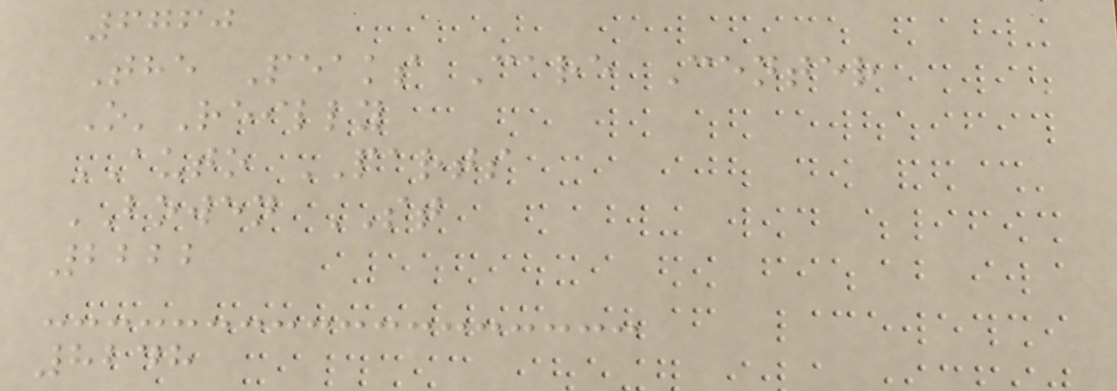6760
The Peaks Care Center
O'Reilly
AUTO PARTS
BOWEN ST
2222
8248
